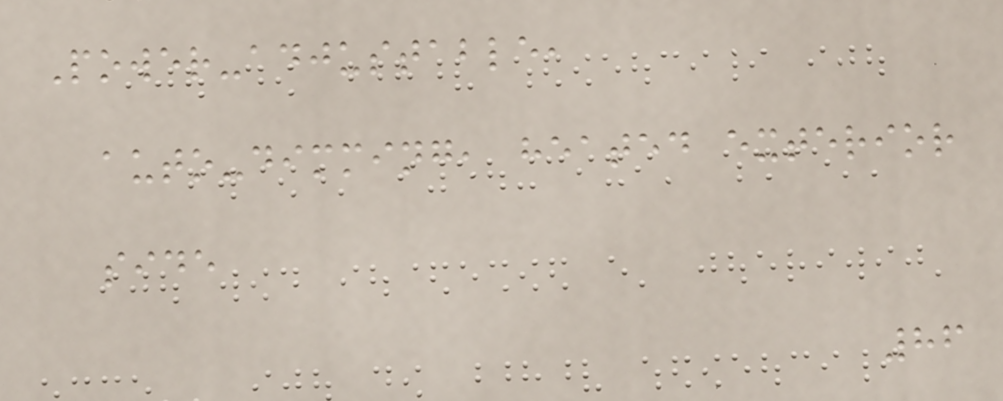Power-adjustable,
auto-dimming, heated exterior
side
86
